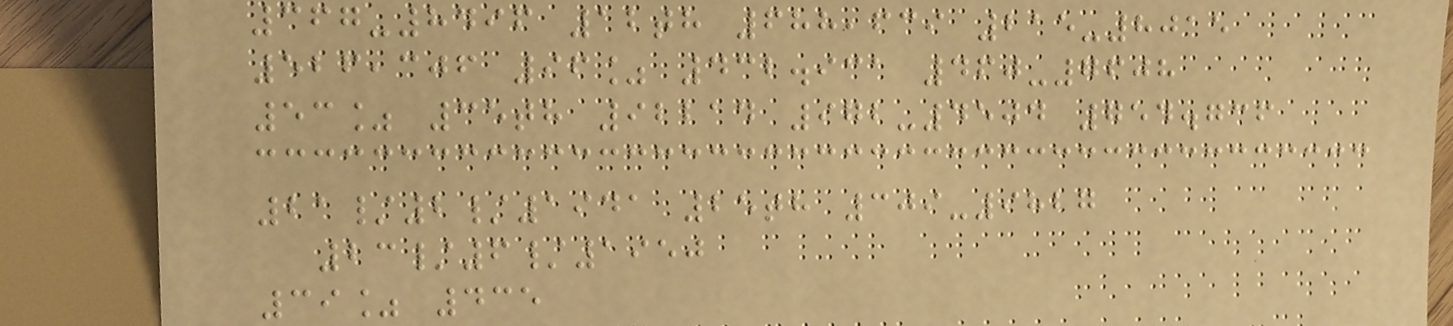367-8496 12th 688,639 215-8015
526,306 96% 432.931 460-7608
53% 35th 92214 972-4504 754.736
21/2/1941 25th 309-9827
23/6/1950
39% 435
